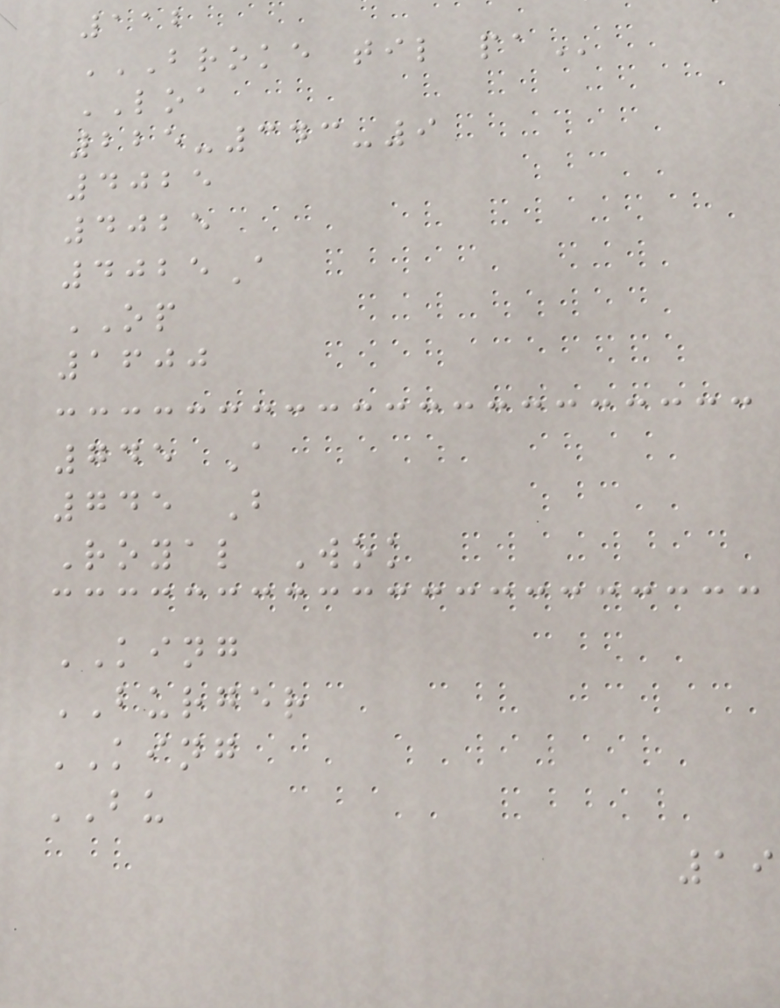112
BROKE TIL PA
LOA
225-343-9
4025
4025
4025A
OP
1600
745 A
745 B
Royal Wok
KING
BURGER
KING
BU
19
